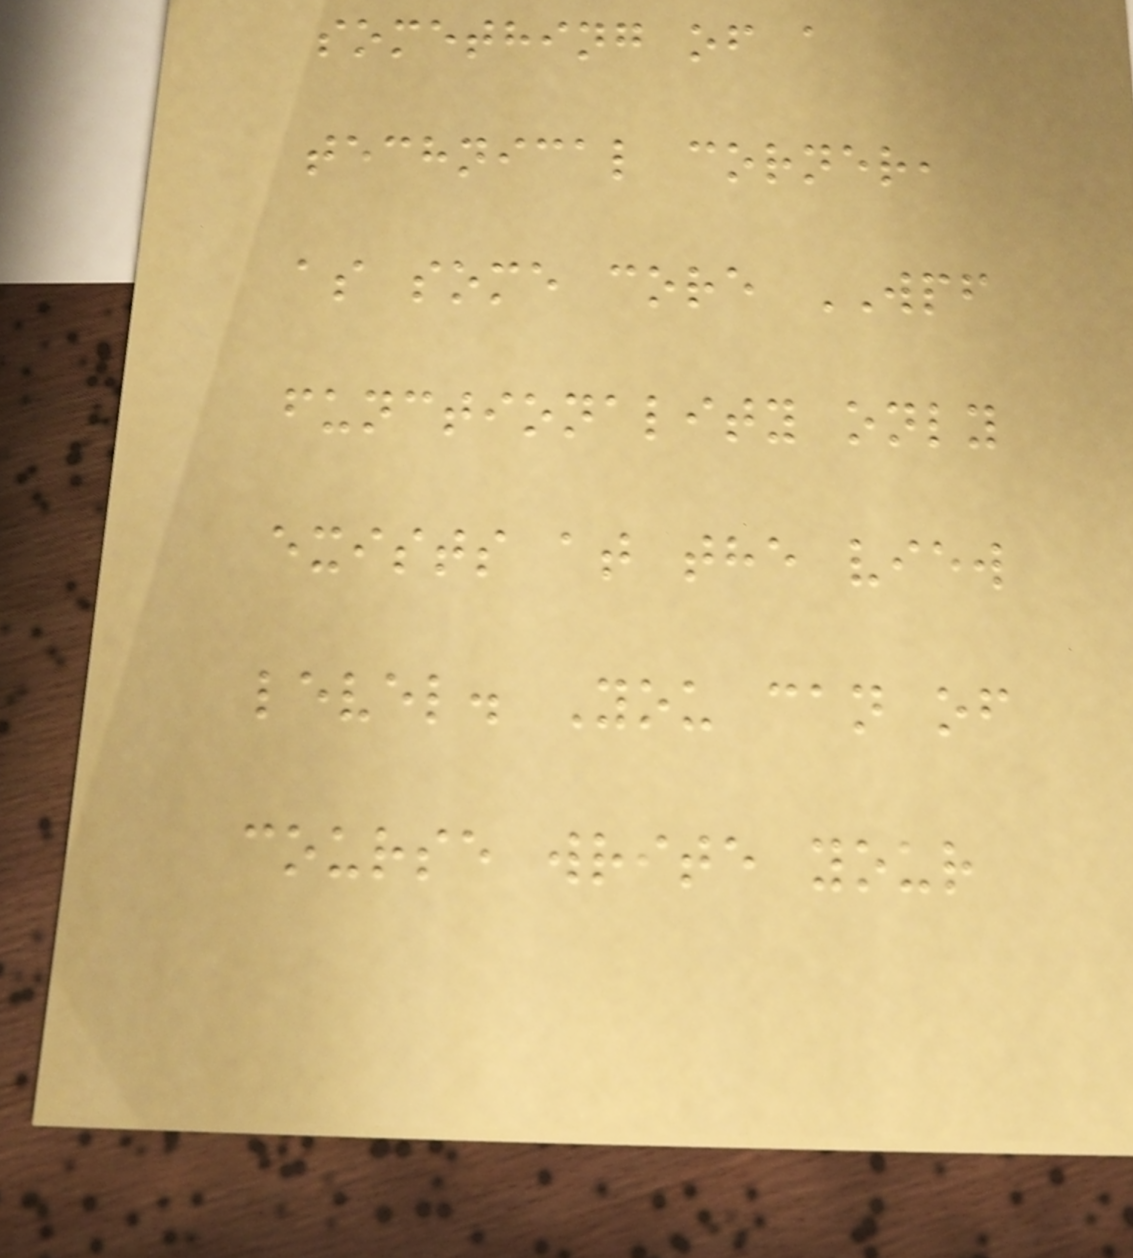something of a
technical corner,
as some core WPF
functionality only
exists at the view
level. You can of
course write your
